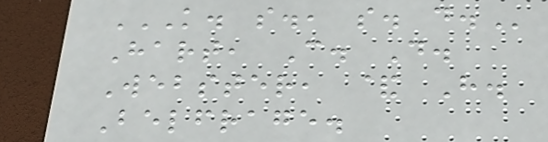K. S., S. D.
Hart, C. D.
Webster, & H.
Belfrage.
